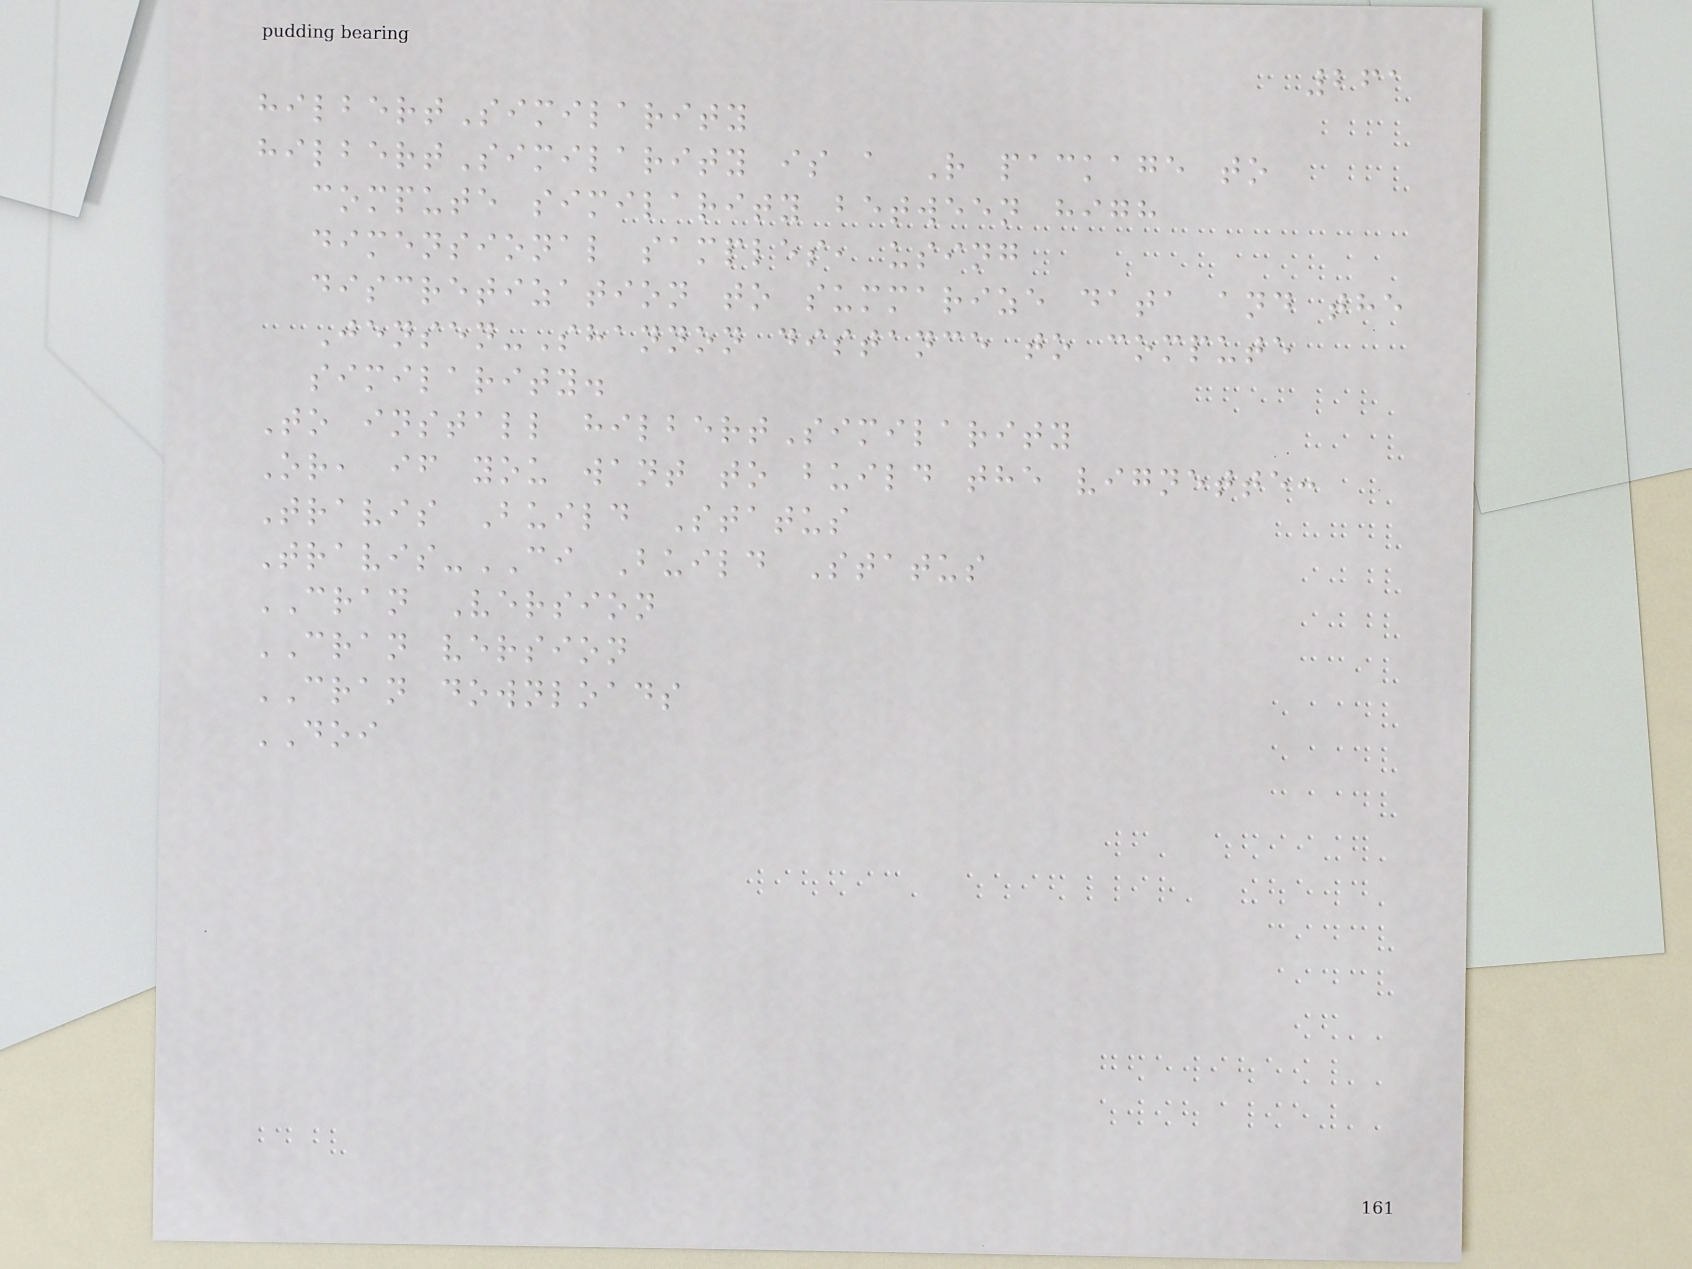261
hilbertSimilarity
hilbertSimilarity is a R package to
compute similarity between high
dimensional samples, using
discretization to summarize data and the
Jensen-Shannon distance to compute
similarity.
To install hilbertSimilarity
Or, if you want to build the vignette:
Travis Build Status
Travis-CI Build Status
CRAN Version
CRAN version
CRAN downloads
DOI
